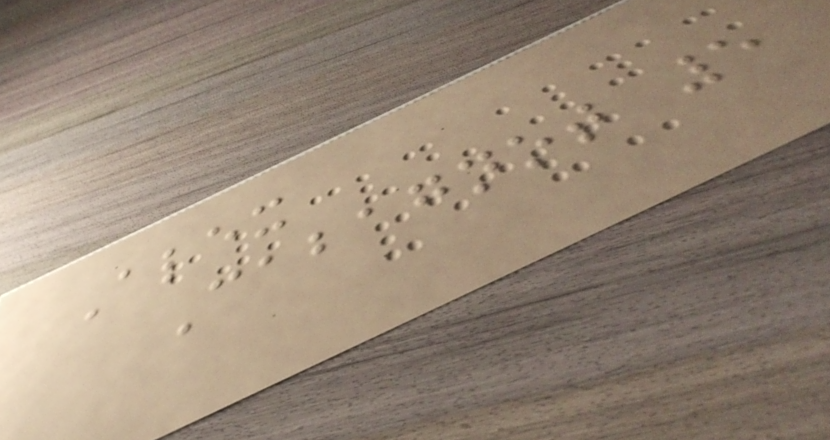Alex
Cabagnot 5
